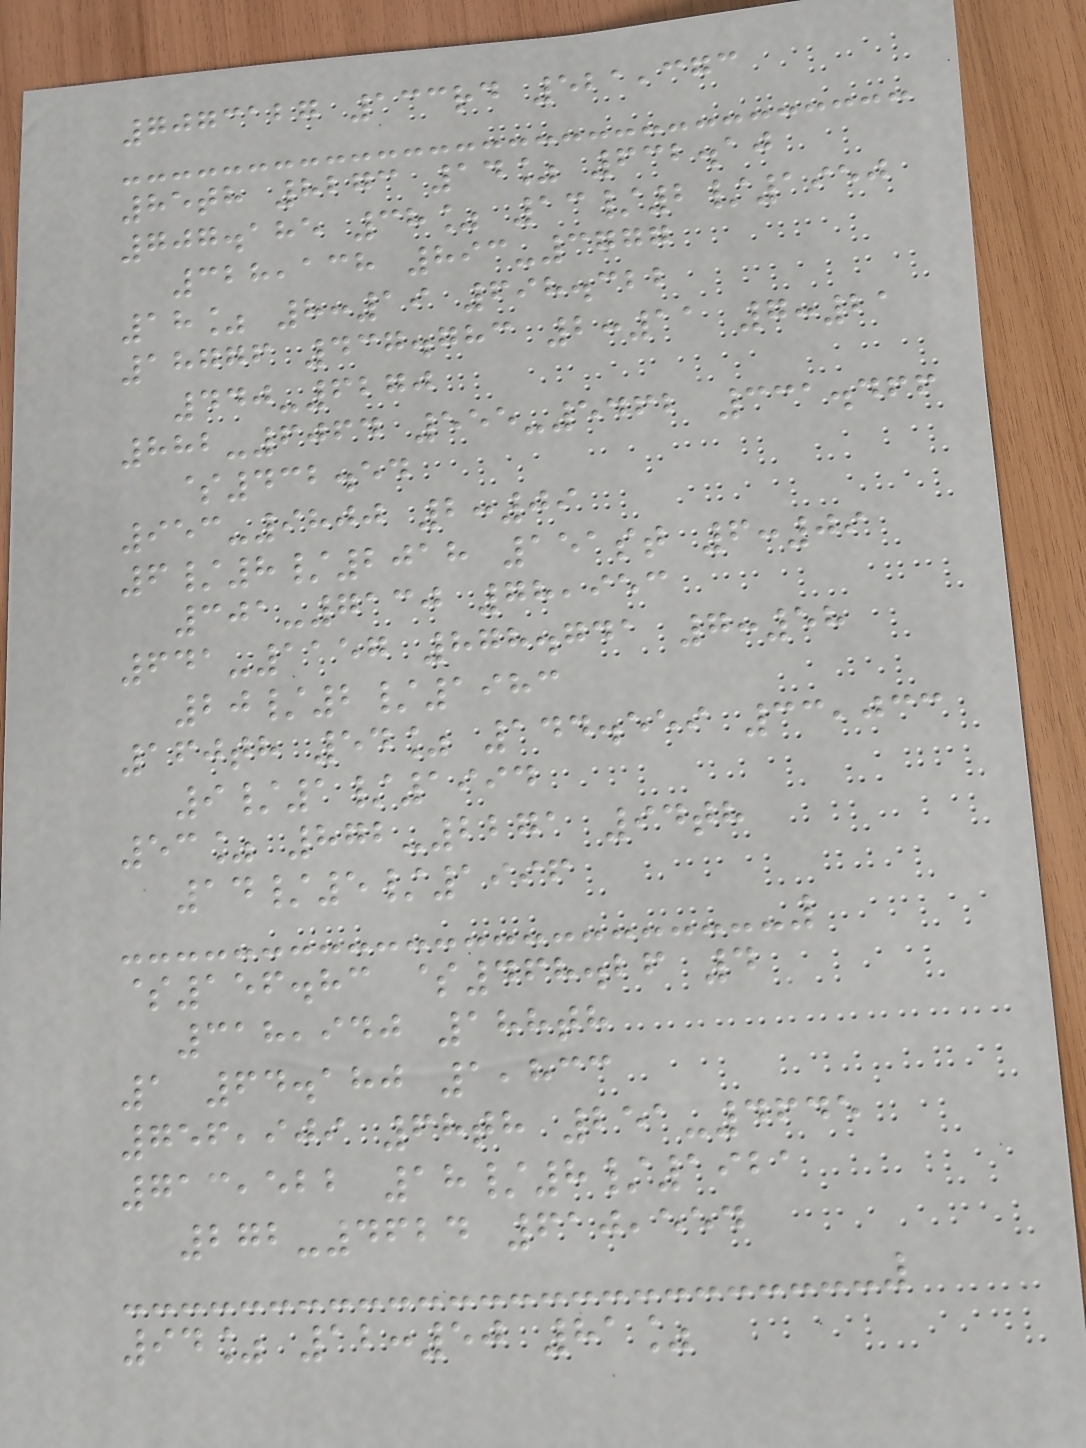7073127 133rd 521,373
85th 8273 14% 632.10
707.185 38% 13/2/1950
328,138 893-3777
18% 8:19 698.322
18776 437.783 2:11 7:21
440-6270
882-6064 555-5462 331.466
$432.54
953-9800 2:09
6/8/2018 151st 6:09
301-7130 78,953
641-1157 878.741 7:58
20/2/1983
160th 54% 144.559 33,033
9/1/1994
53% 872-2271 94th
14/5/1996
$156.83 $468.26 4
318,940 188th
1 64.180 1,833
756,909 68th 251-4645
713,522 18/8/1921
272-4624 610,554
94% 12:50 81%
